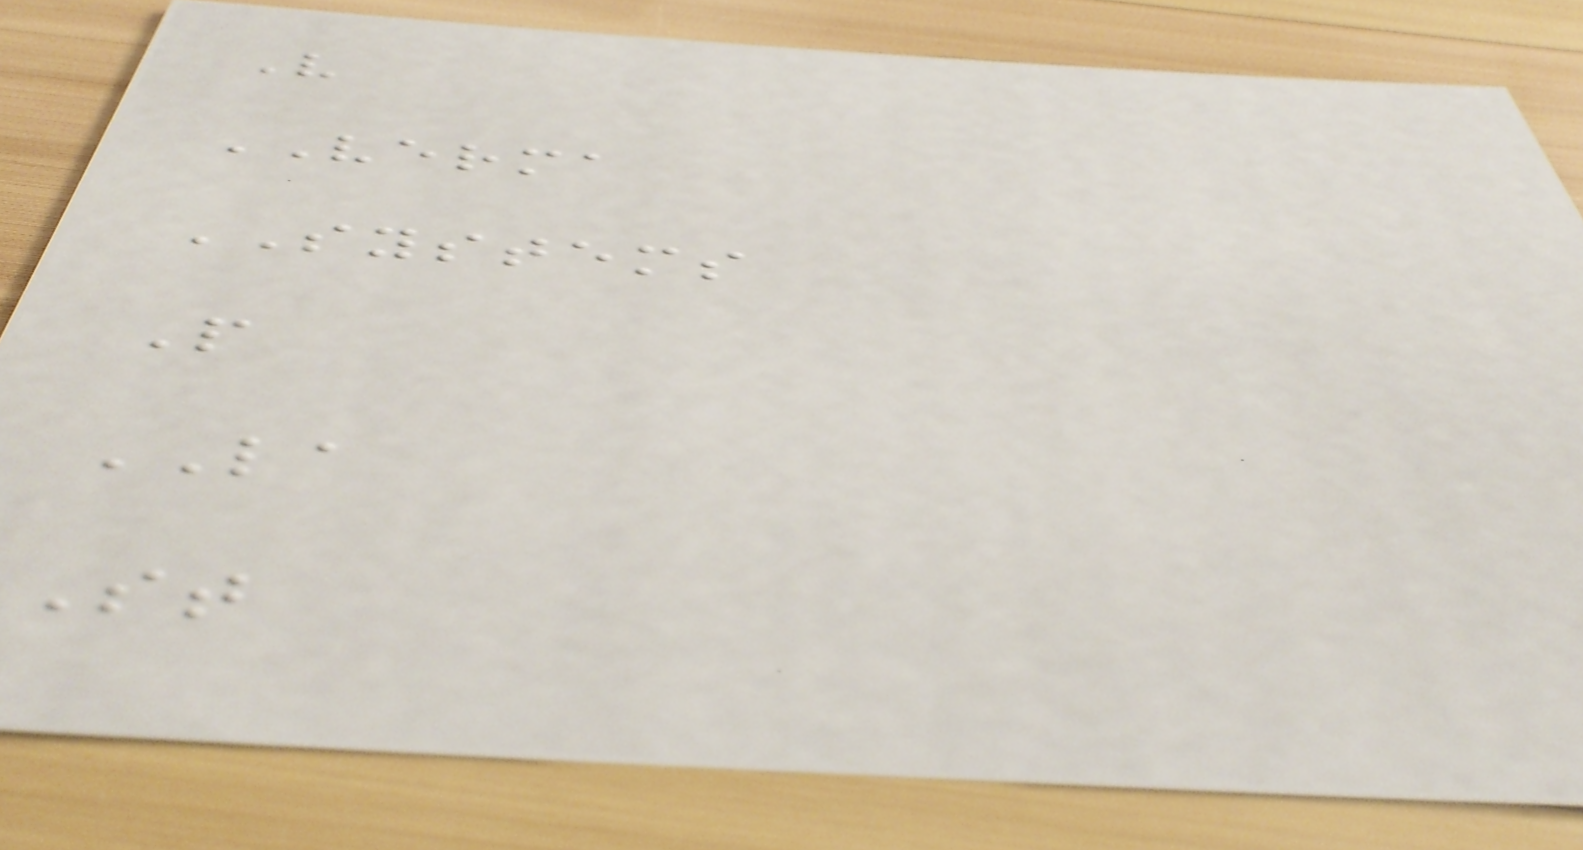V
VERMA
SYSTEMS
P
LA
St
